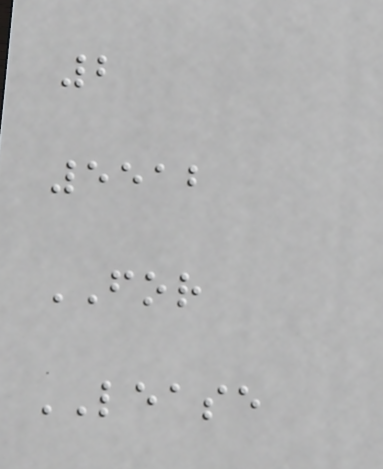2
5512
FOR
LEASE
